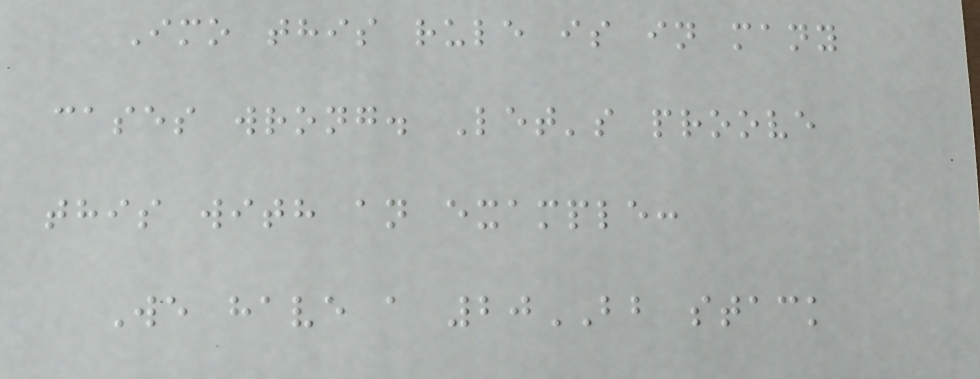Imo this rule is in many
cases wrong. Let's proove
this with an example:
We have a 20BB stack
